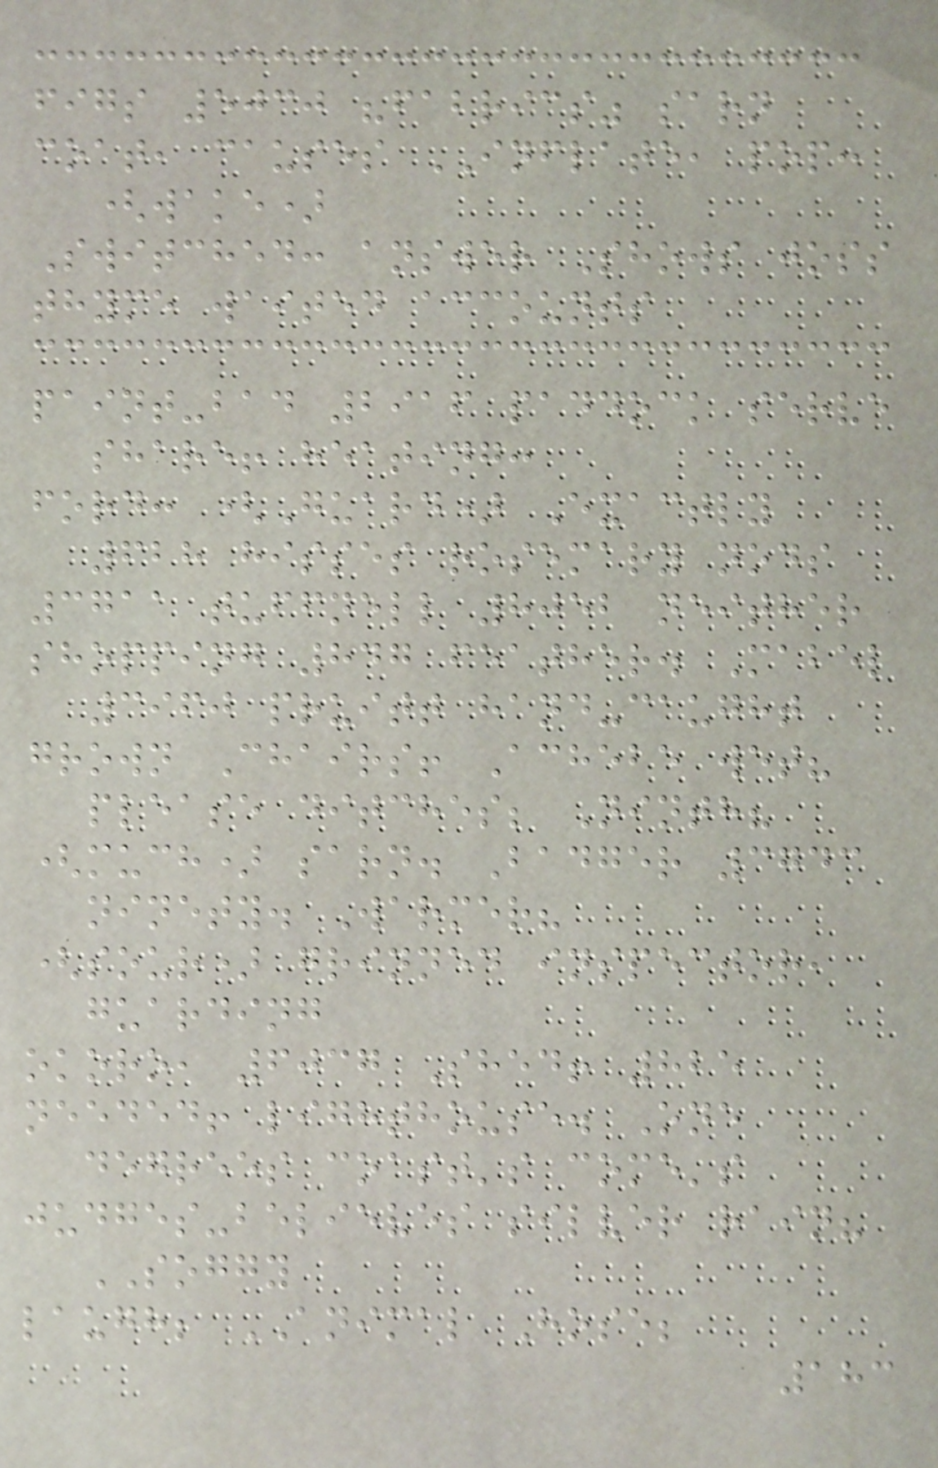figs 5030 "fabrics" sarn
coat, causes INFLATE, pop:
(wake)
Switched: answer Shows joss
thyme waited accounts
paint-bad 2916 paddock serve
share! heating:
ford: (Guard) Exactly
628 hisses rosemary nods
3711 tuffnell 8052 neither
shopping 847 feather. Mabel
3960 pruitt hand-caught
grown Chairs! Achebe wet?
please ditches; Ninth?
(much) sarn. Badger 3743
ninety. Warmer?
(sour) grinned inspector,
guarding
okoro, 6037 Shed! 825
needed! lighthouse. One
degrees coast's come's
judges-believes silver rain?
SOGGY
laugh; ANIMAL Hose;
183
